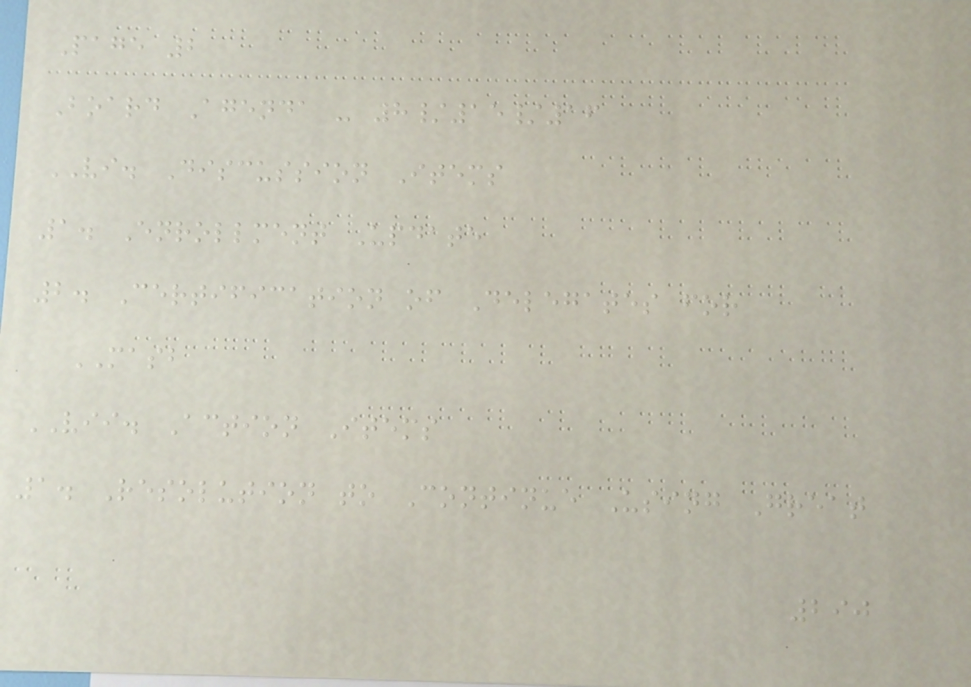Page 2
Board Agenda - 8/15/16
VI. Discussion Items
1. Enrollment Update
2. Certification of Delegates for
MASB
VII. Action Items
1. Resolution to Continue Using Great
290
